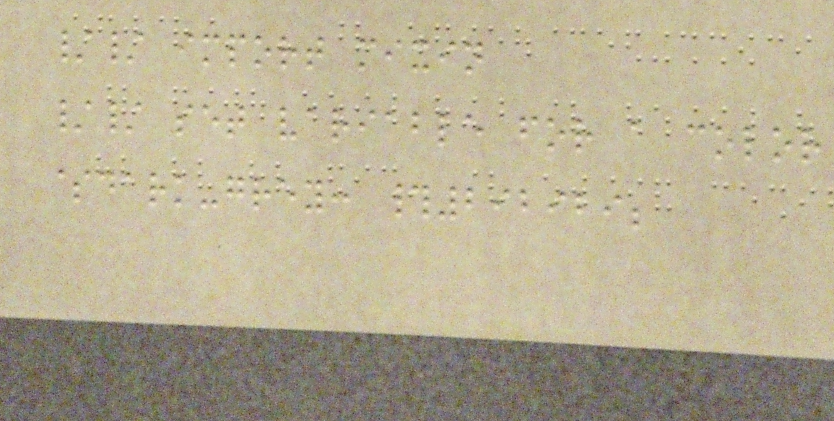// import mixin
// set variable for a color
$dark-grey: #292929;
